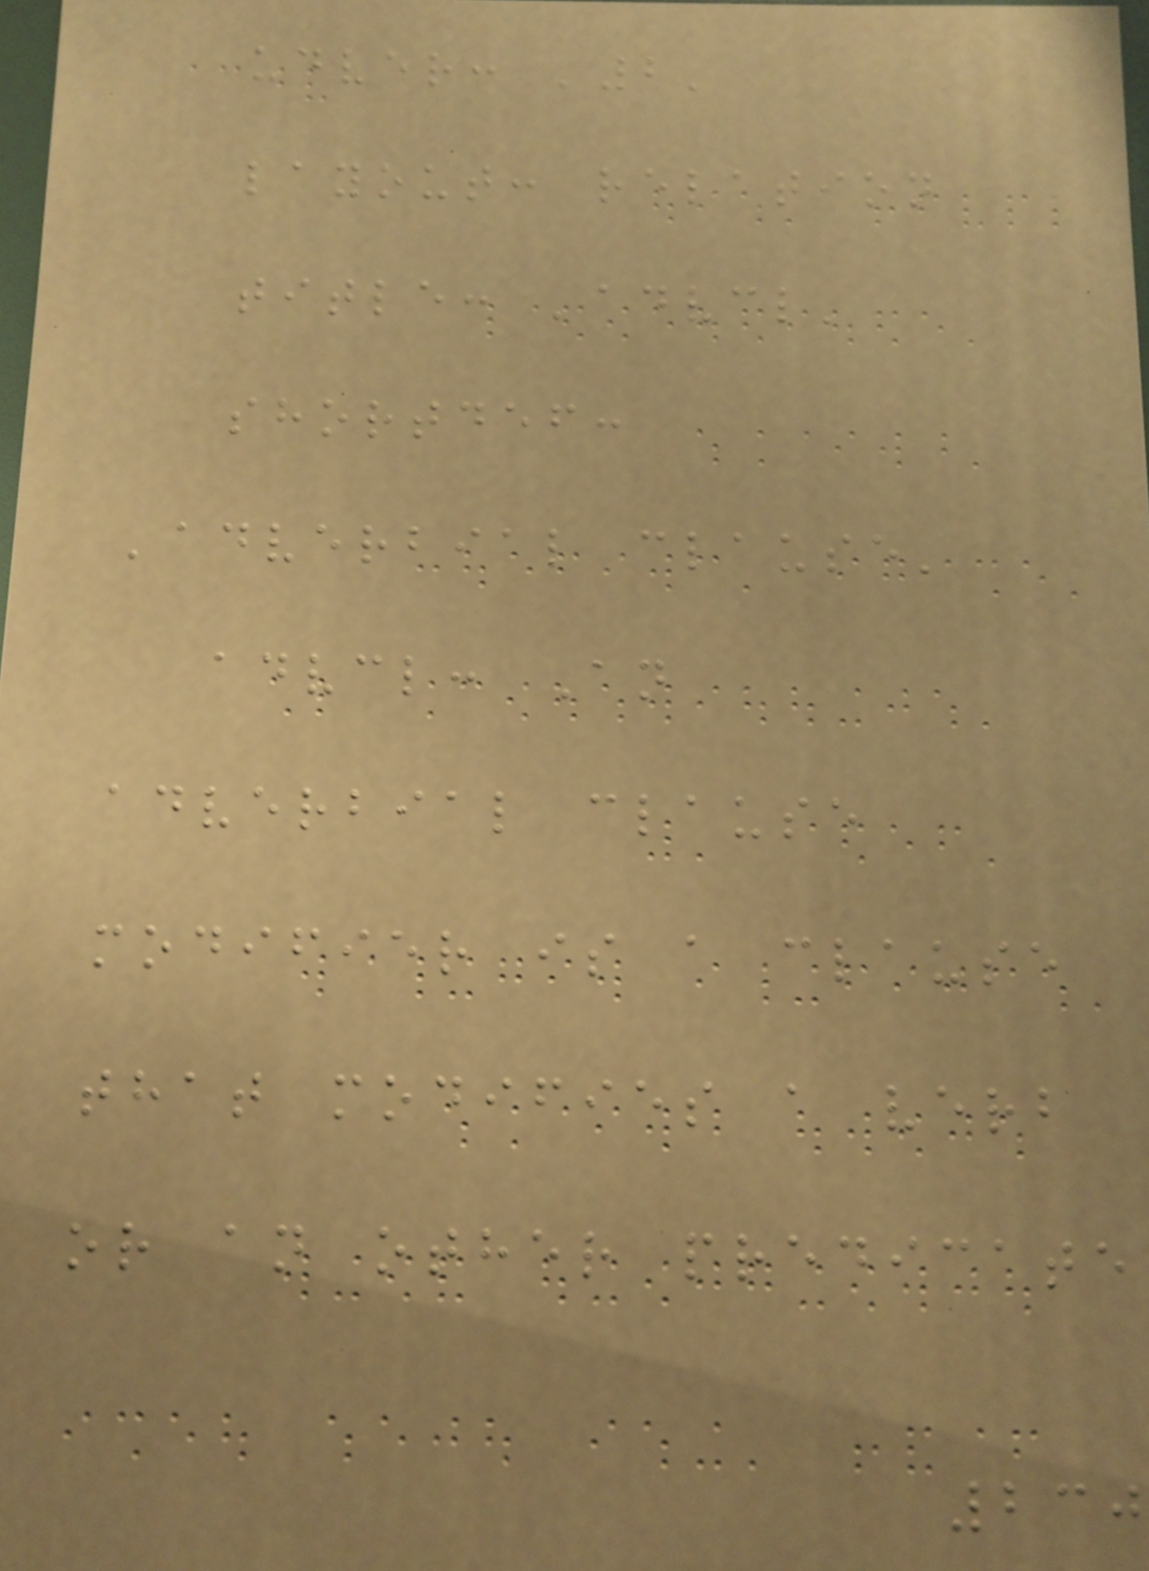udver: '2'
layout: relation
title: 'advcl'
shortdef:
'adverbial clause'
advcl: An
adverbial clause
modifier is a clause
that modifies a verb
or an other predicate
230
